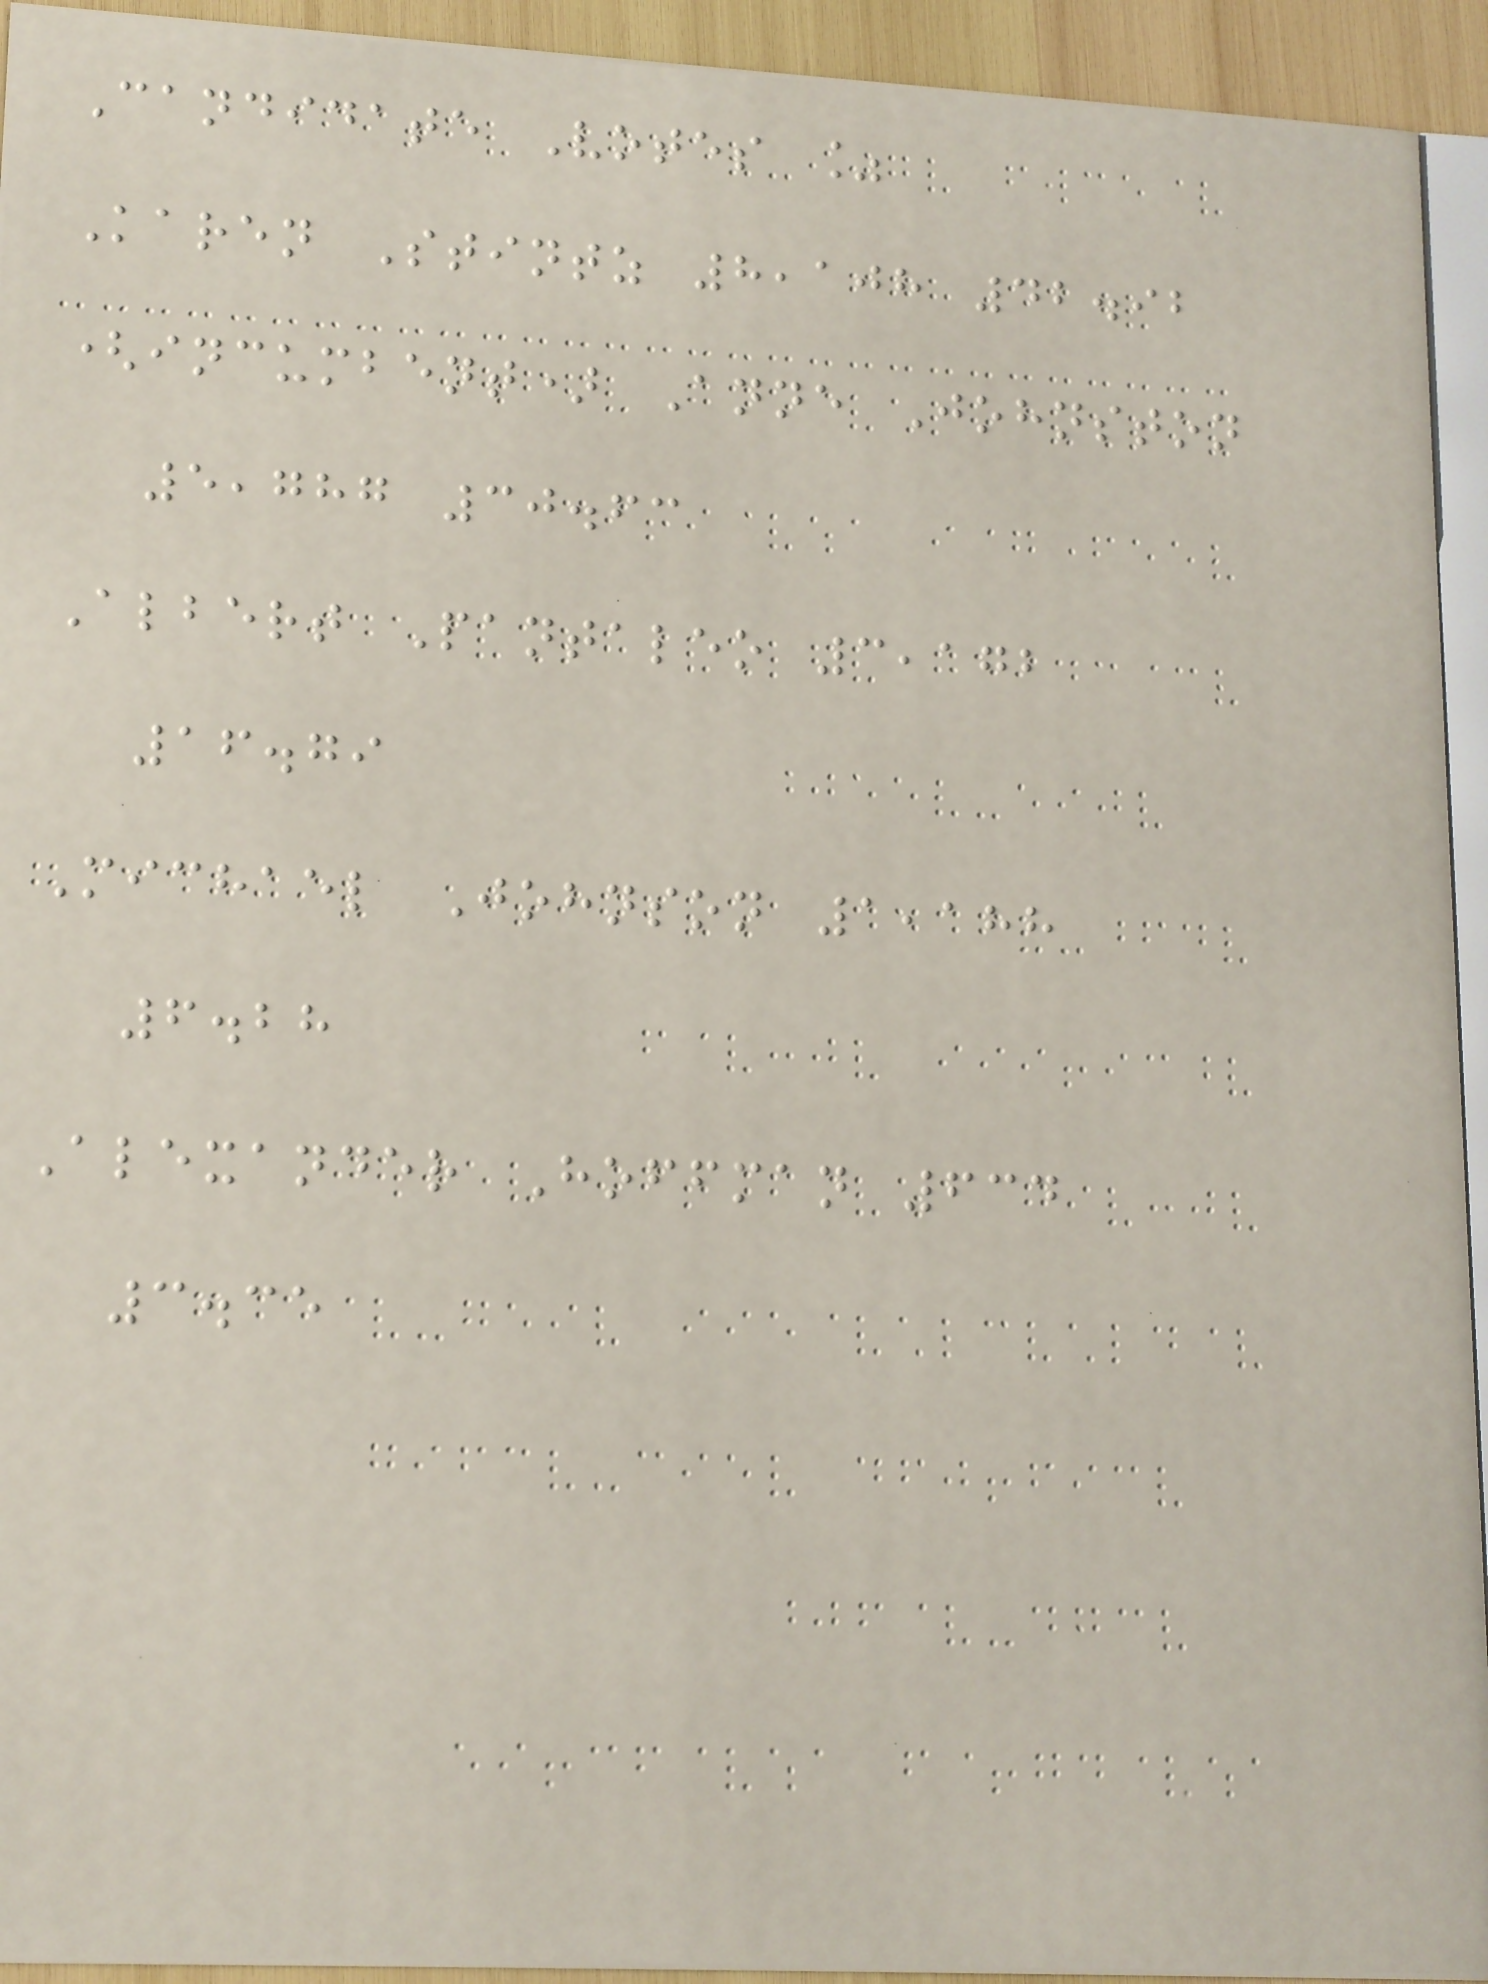Candidate Votes %
Karen Stintz 8,108 42.92
(incumbent) Anne Johnston
5,787 30.63
Albert Pantaleo 3,172
16.79
Michael Johnson 1,188
6.28
Alexander Hoffman 634
3.35
